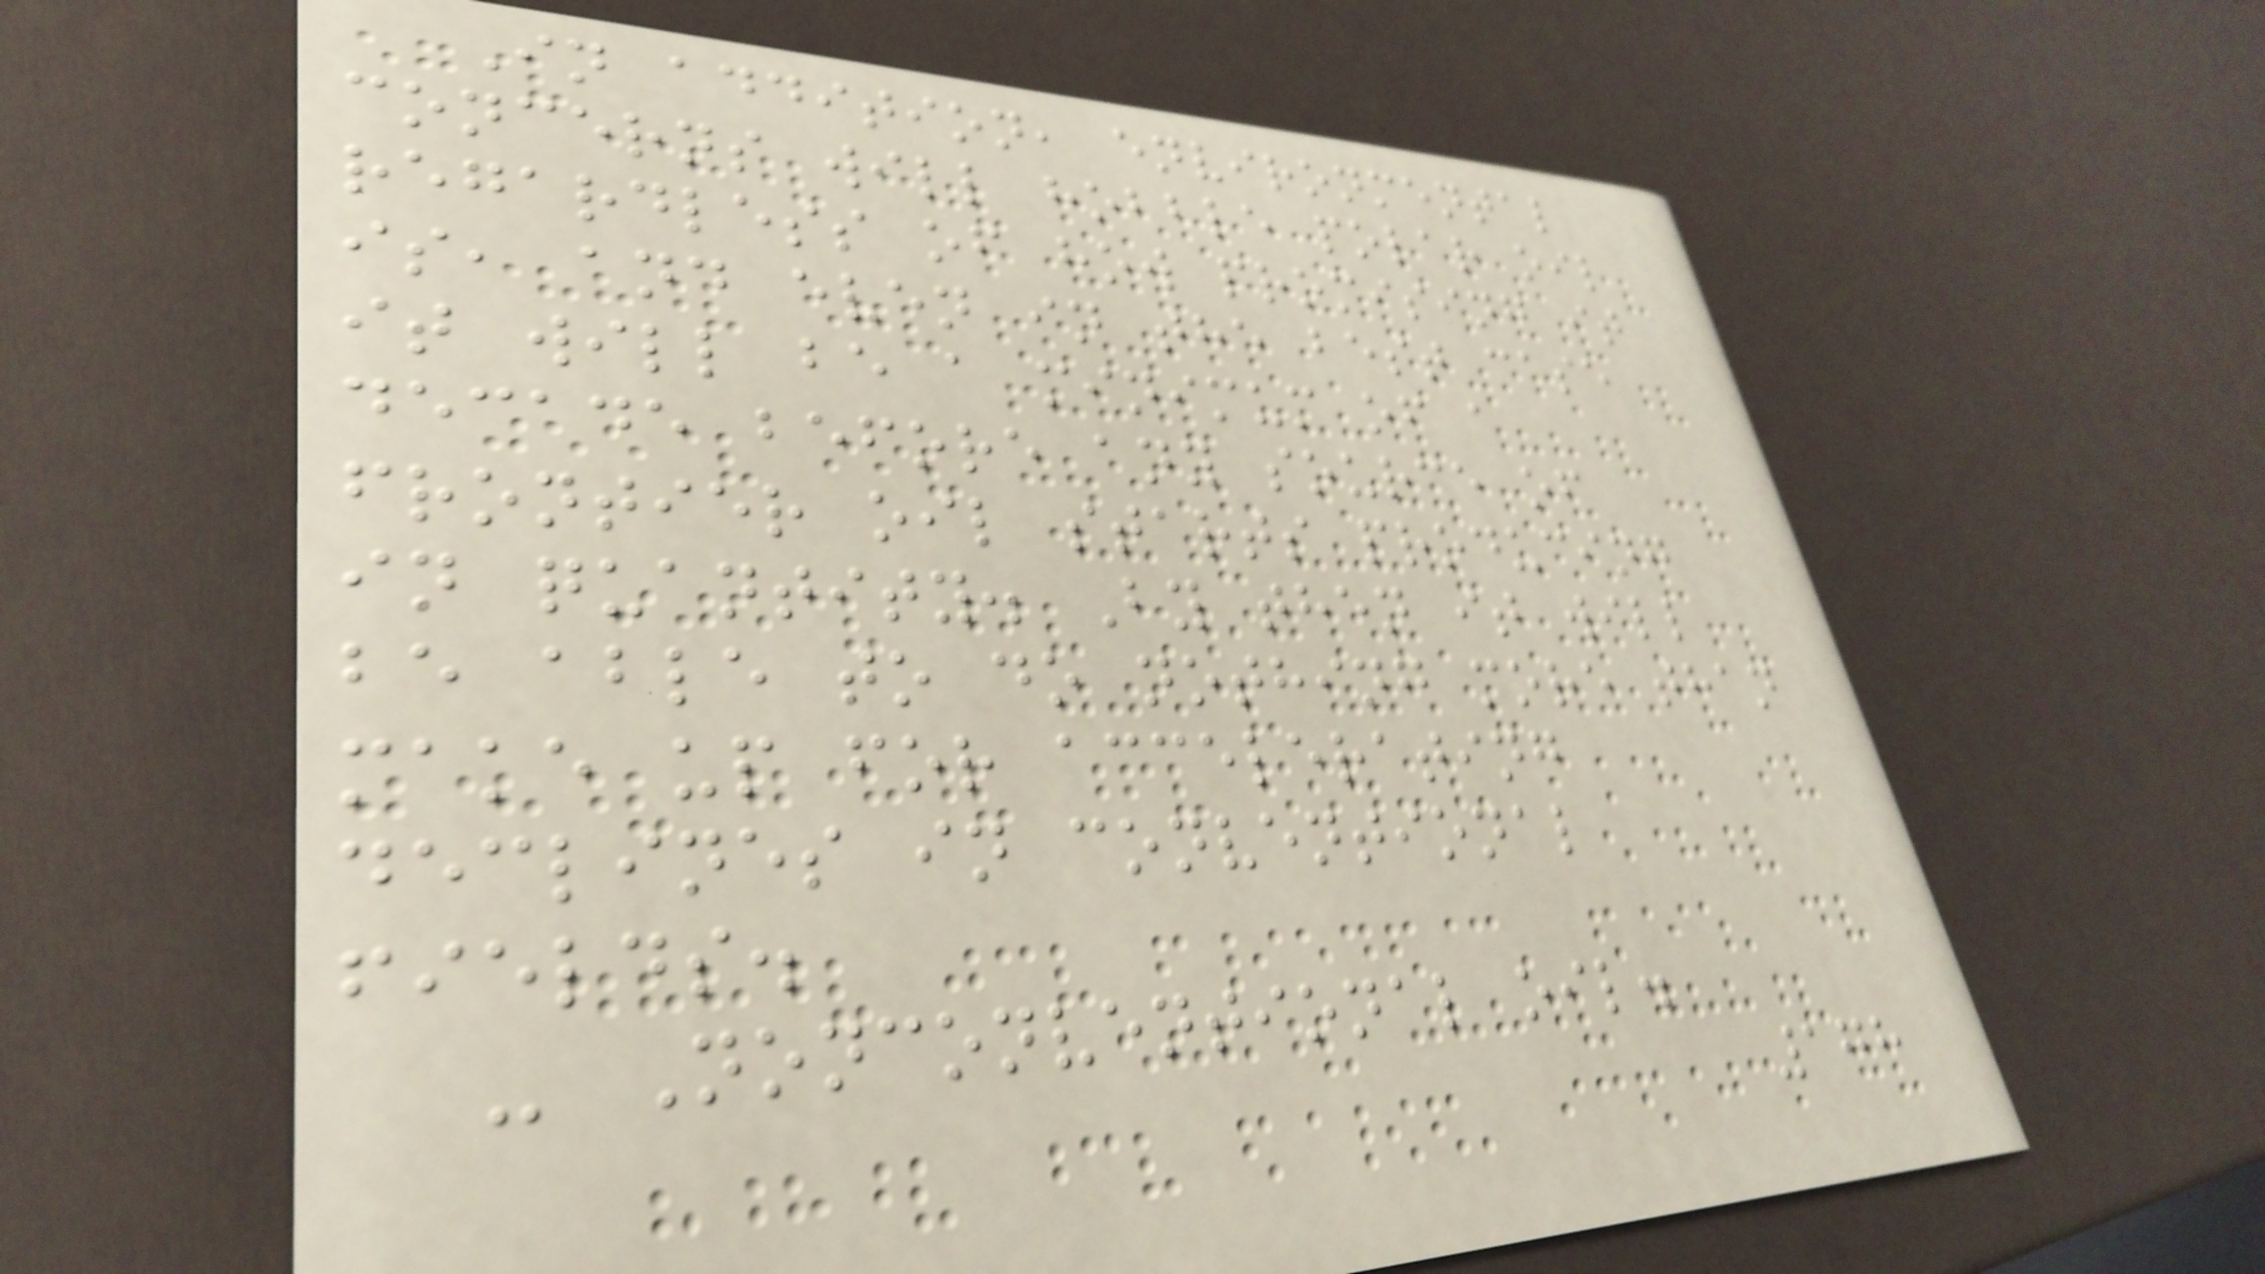In addition, environmental
concerns will hobble polar oil
regardless of how promising it
is, and even in the best case
it will be a minimum of a
decade before any source of
frontier oil starts producing
in quantity. By then it will
be able to do nothing more than
make up for accelerating
declines in conventional
fields.
- Nonconventional oil.
178
